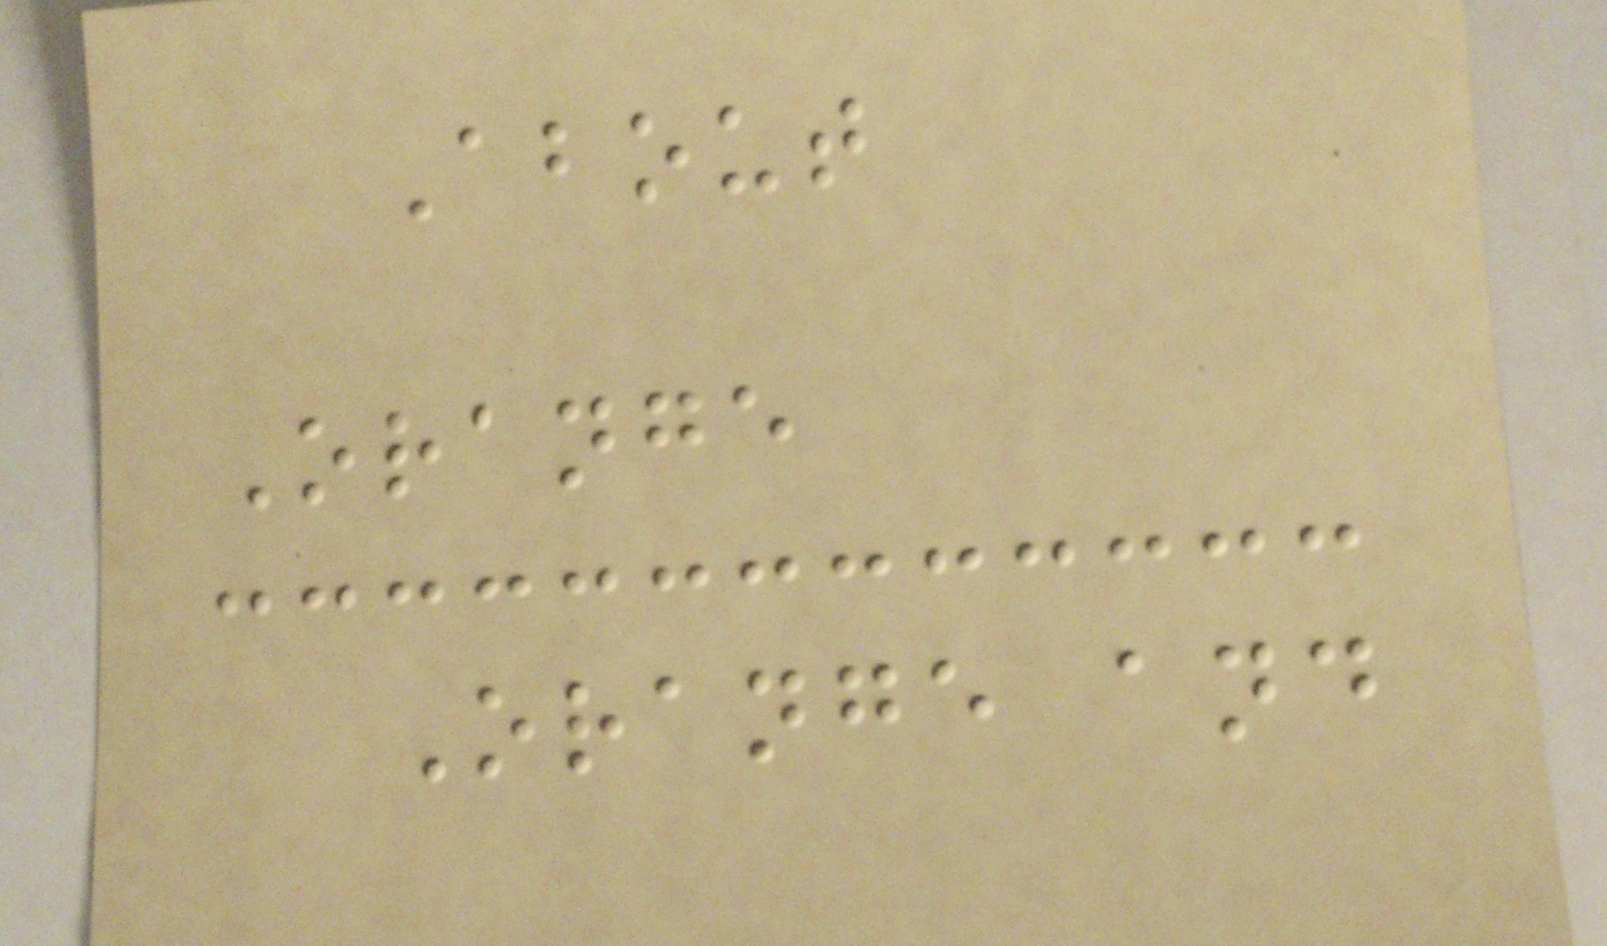About
Orange
Orange and
